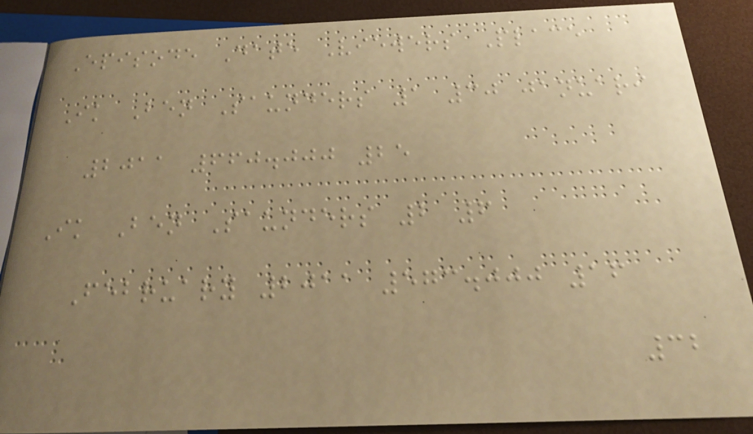Episode Date Viewers Place
Ik Ben Saunders 1 30 januari
2011 660.000 25
Ik Ben Saunders 2 6
February 2011 573.000 16
32
